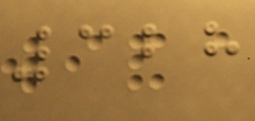328
